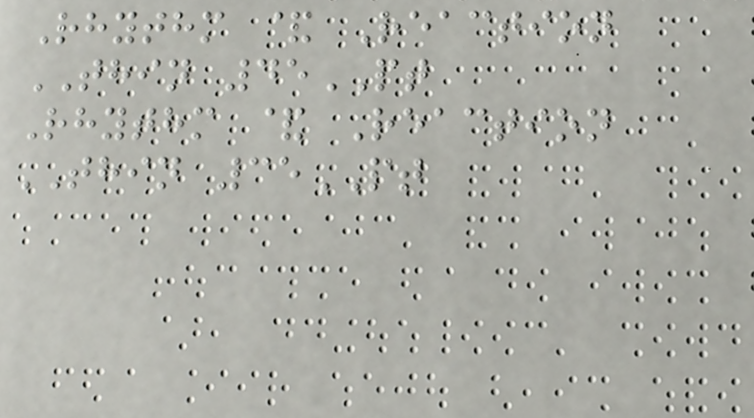Rhythm & Reaction
THIN 45PT
Rhythm & Reaction
THIN 35PT
